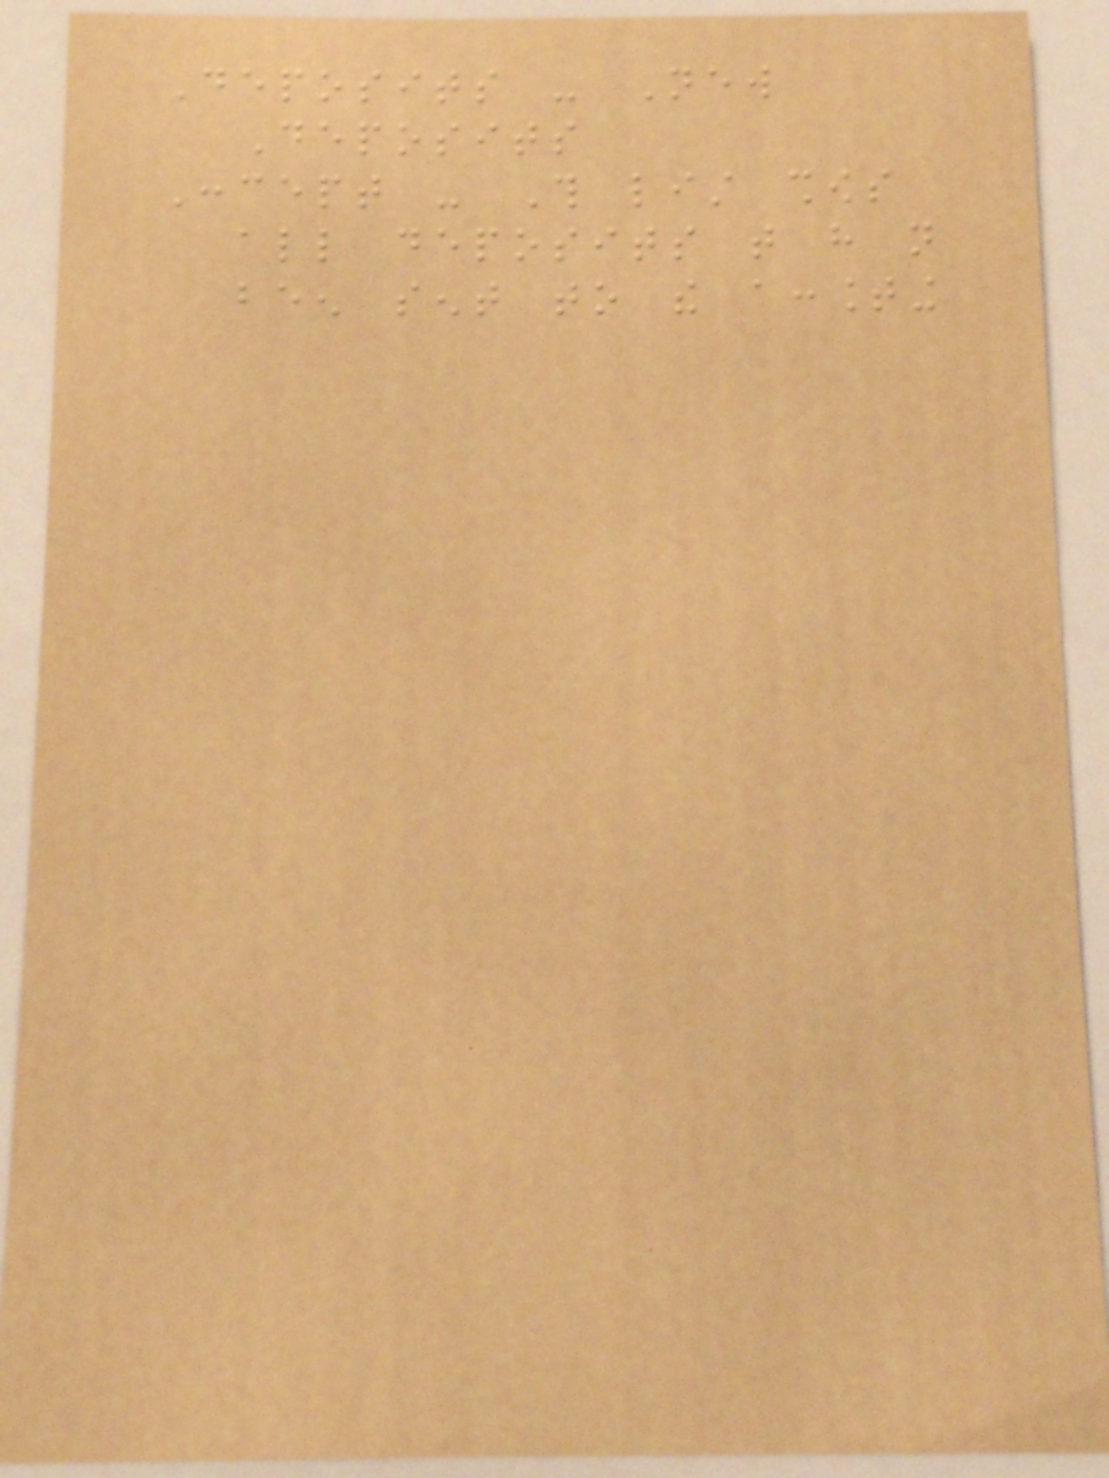Deposits - New
Deposits
Concept - This list shows
all deposits that have not
been sent to the accounting
